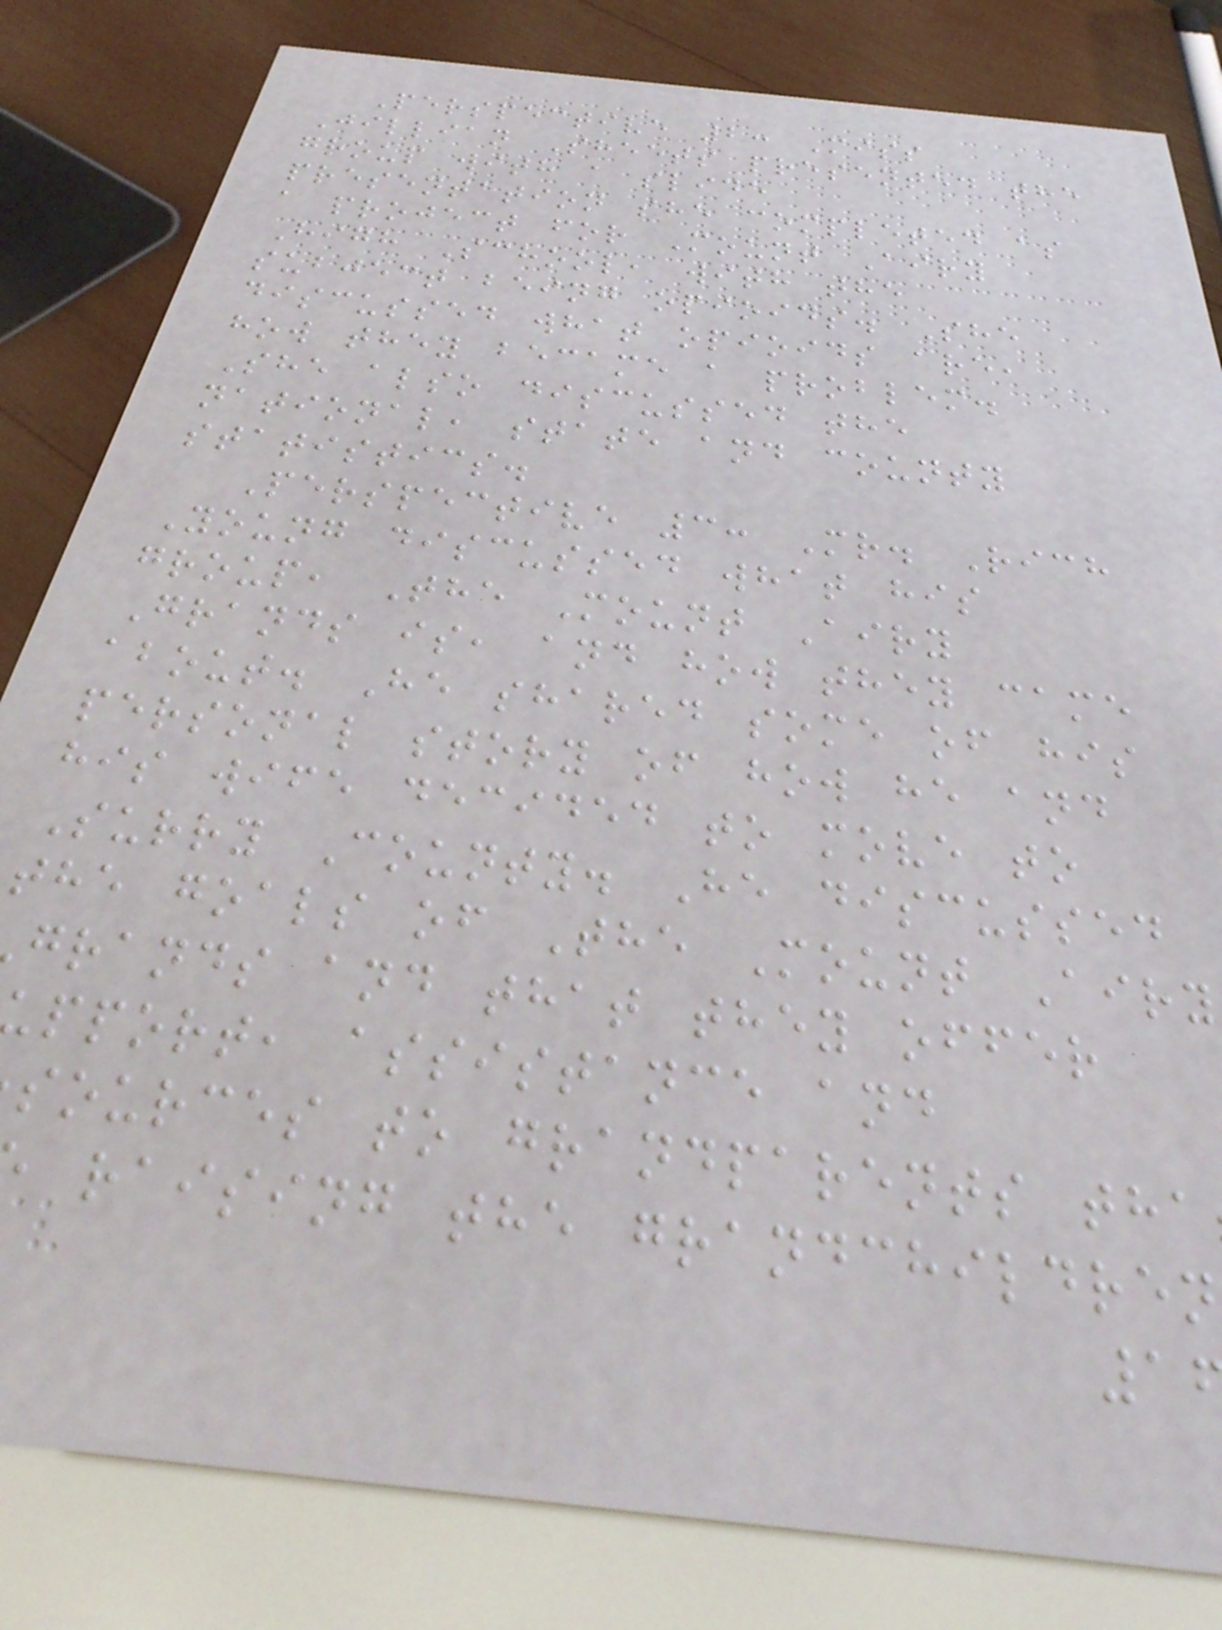Perspective 2: Miss
Jillian Sheets presented the
group with a slide
presentation she completed as
a project for Mount Airy
High School, with the
subject being opioids. She
discussed what opioids are,
how they became a problem.
She also discussed the
national, state and county
statistics.
Perspective 3: Mr. Rich
Young discussed what his
group, The Mount Airy
Grands is, and how they came
about. He shared some of his
personal story of how he and
his wife decided to move to
Surry County. He discussed
the goals of The Mount Airy
grands and that they offer
pport, assistance and
sources to grandparents tha
raising the grandchildren
